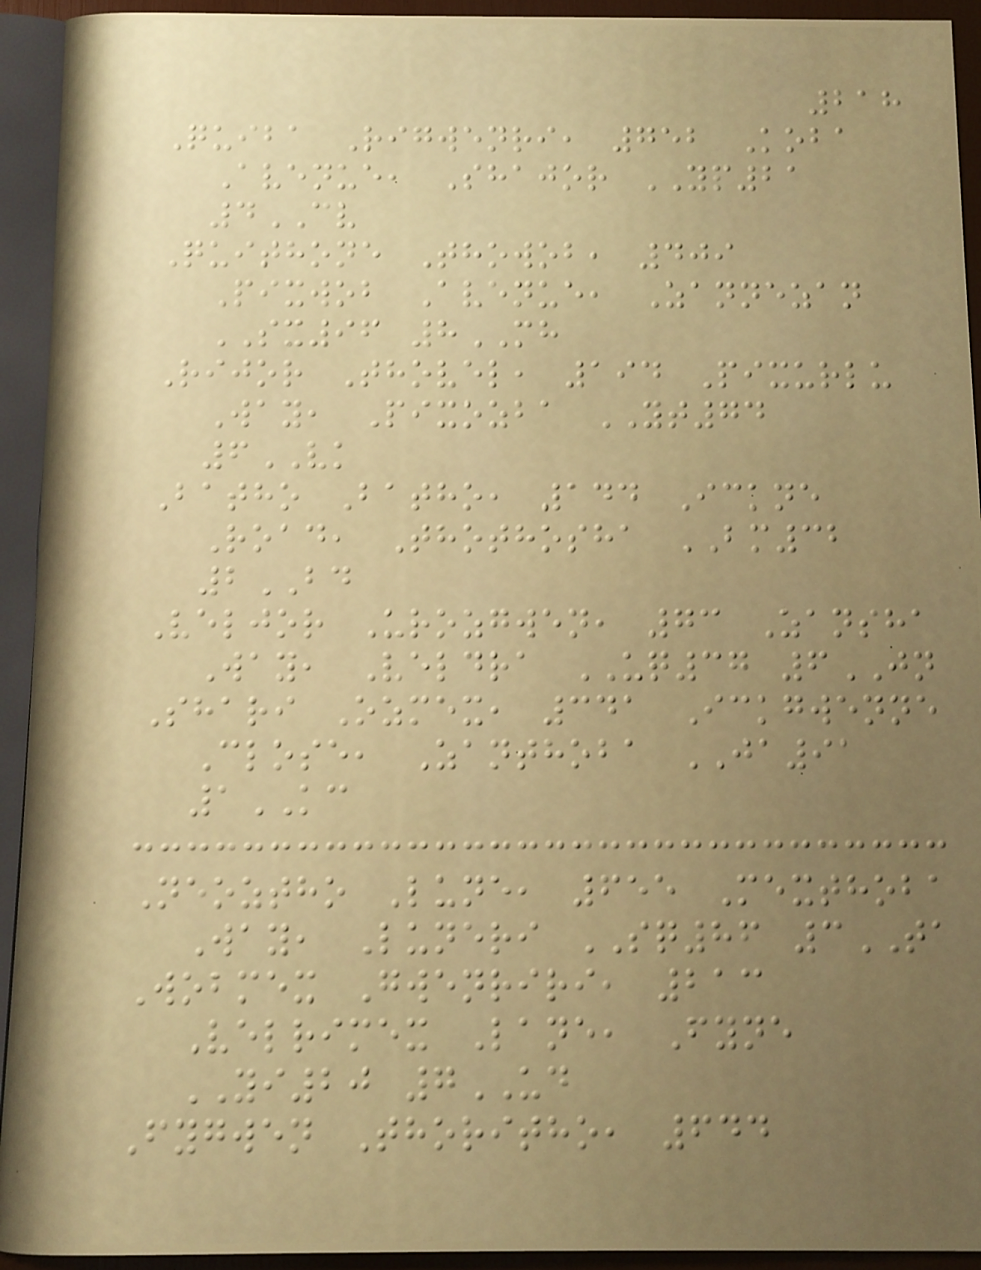218
Quiba Rigwenri, 752 Koba
Avenue, Shajor YP21
4CV
Quithone Thowob, 409
Pixwob Avenue, Zannezan
SX96 8MH
Rijor Thovel, 194 Pixurlu
Way, Pixozba YT74
6VK
Batho Batho, 144 Ickne
Road, Thothosha BM32
2BD
Veljor Urozgwen, 73 Zansha
Way, Veldra UQ37 6JN
Shari Ozmex, 341 Ickgwenne
Close, Zanthoba JA91
1KC
Neoztho Lune, 655 Mexthoba
Way, Luneri SQ86 3TA
Wobmex Gwenriri, 213
Velrimex Lane, Fyne
YI20 7UD
Fygwen Thoritho, 644
